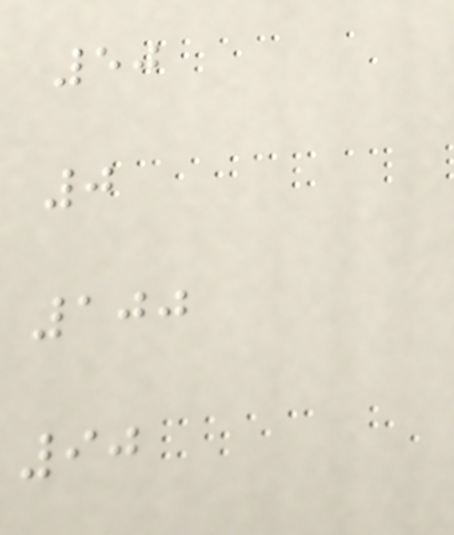50
0
100
90
